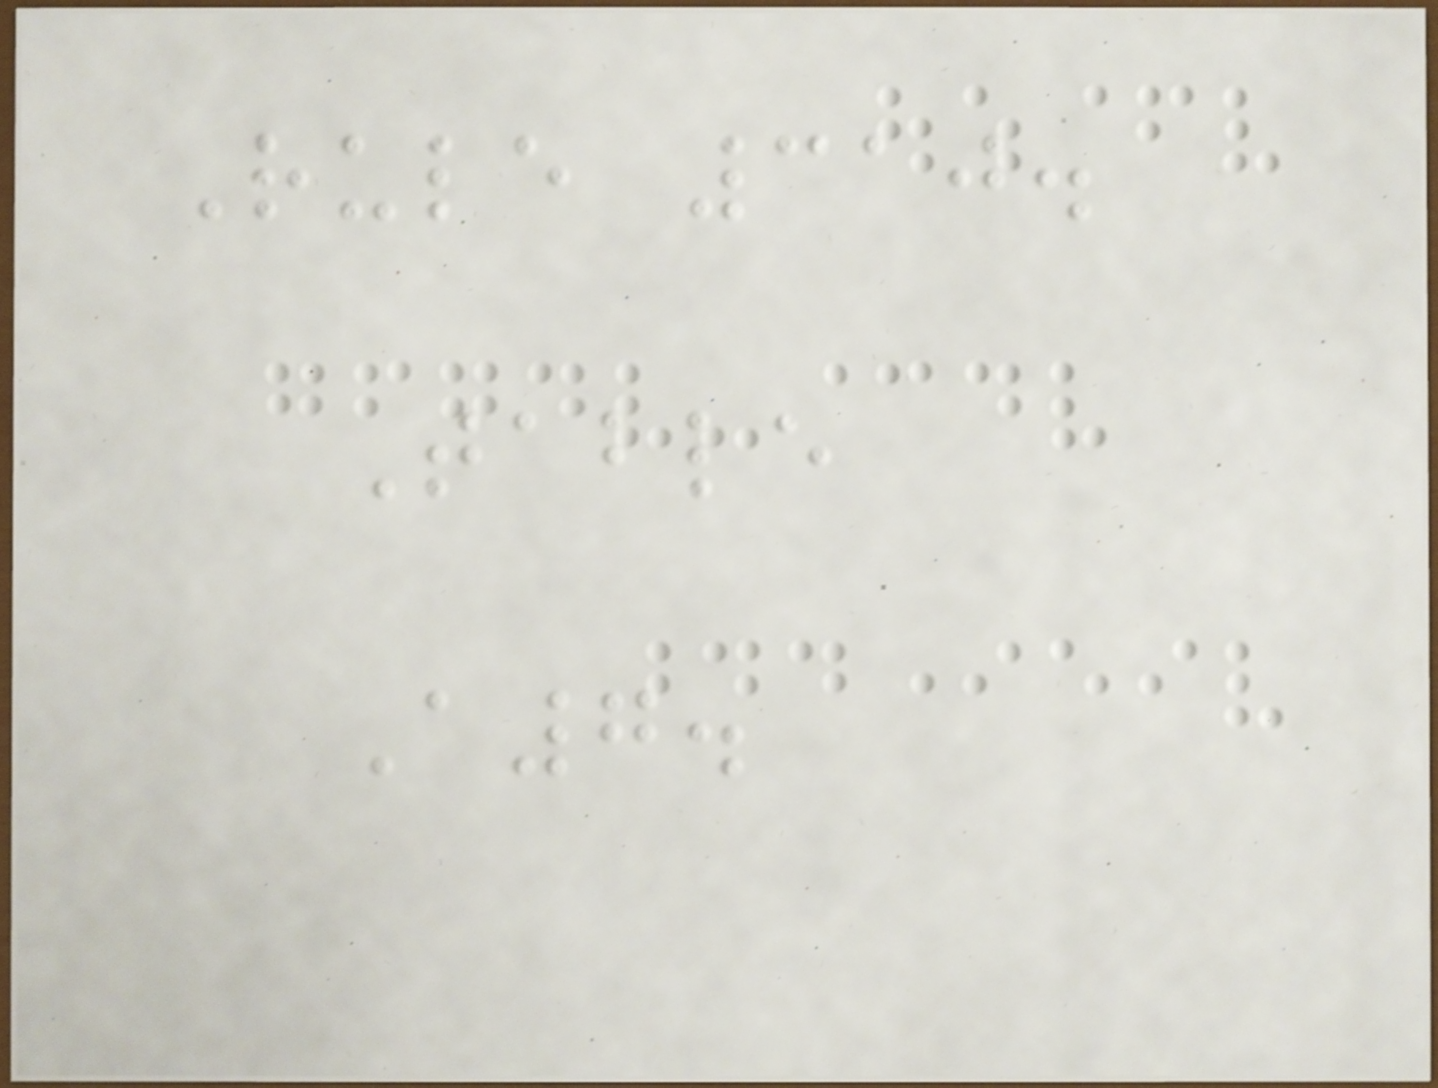Rule 310.
Table
A7.
